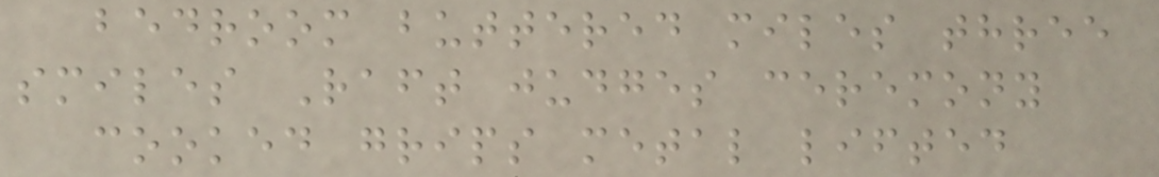bedroom buttered miles three
smiles Raft judges ceremony
cooked grips metal lifted
